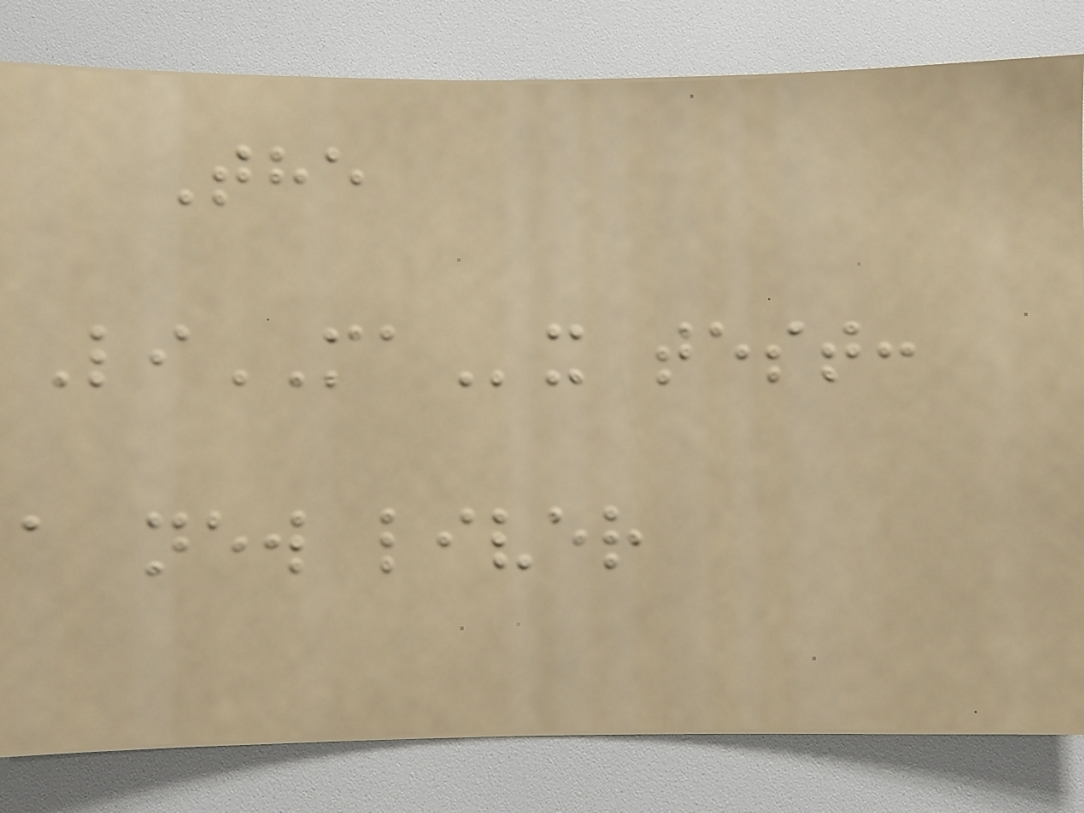The
LiMAx test:
a new liver
